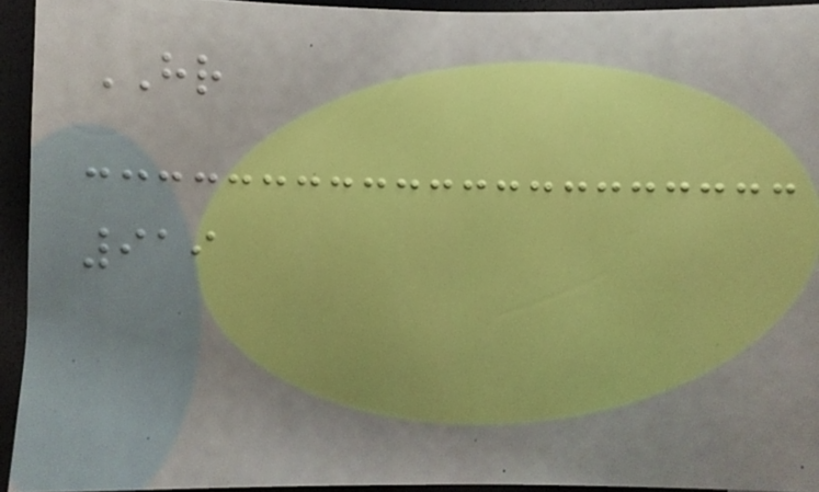HR
919
